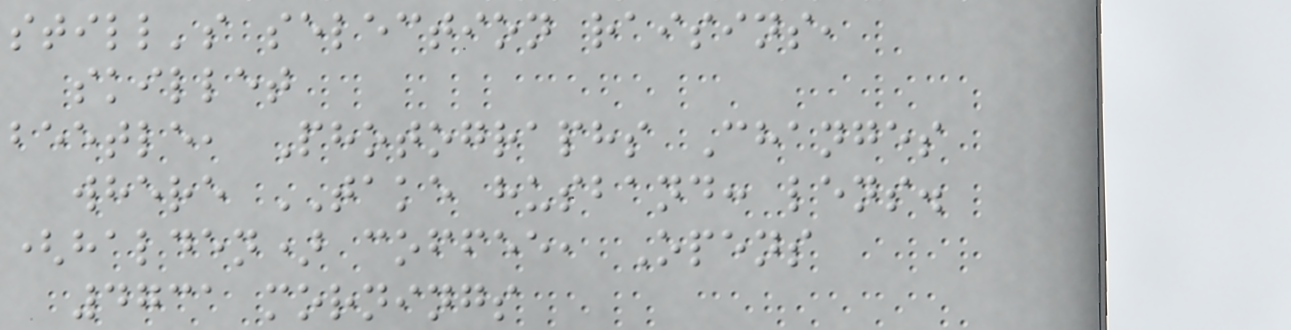still's selection raisins,
skillet
beetle, Photographs Changes
where TAKE husband: lens.
(halden) coffee, Opens
4731 mornings
